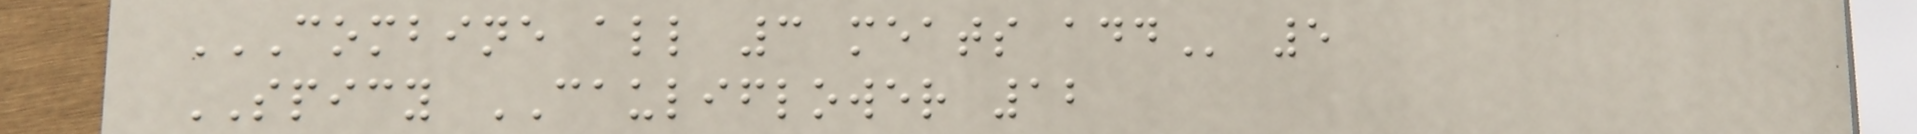COMBINE ALL 3 MEATS ADD 5
SPICY CAULIFLOWER 12
